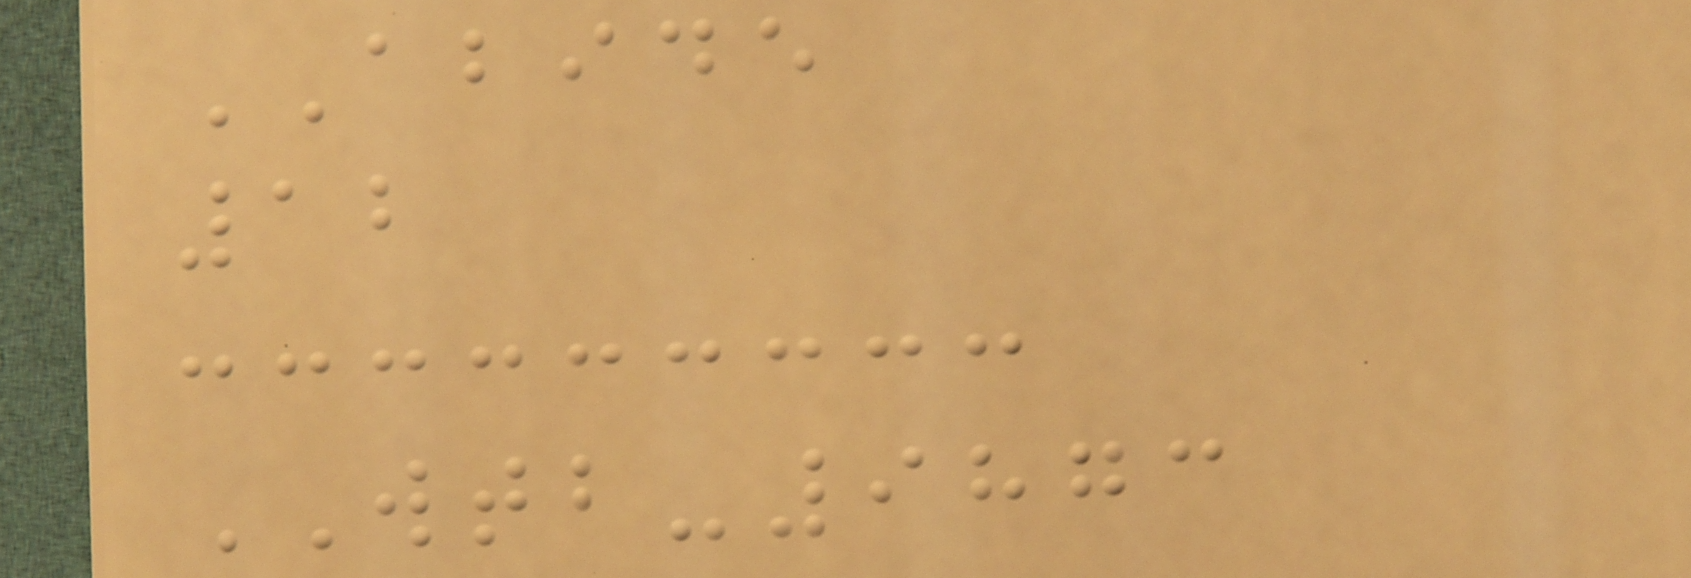ABIDE
12
WTB-9873
